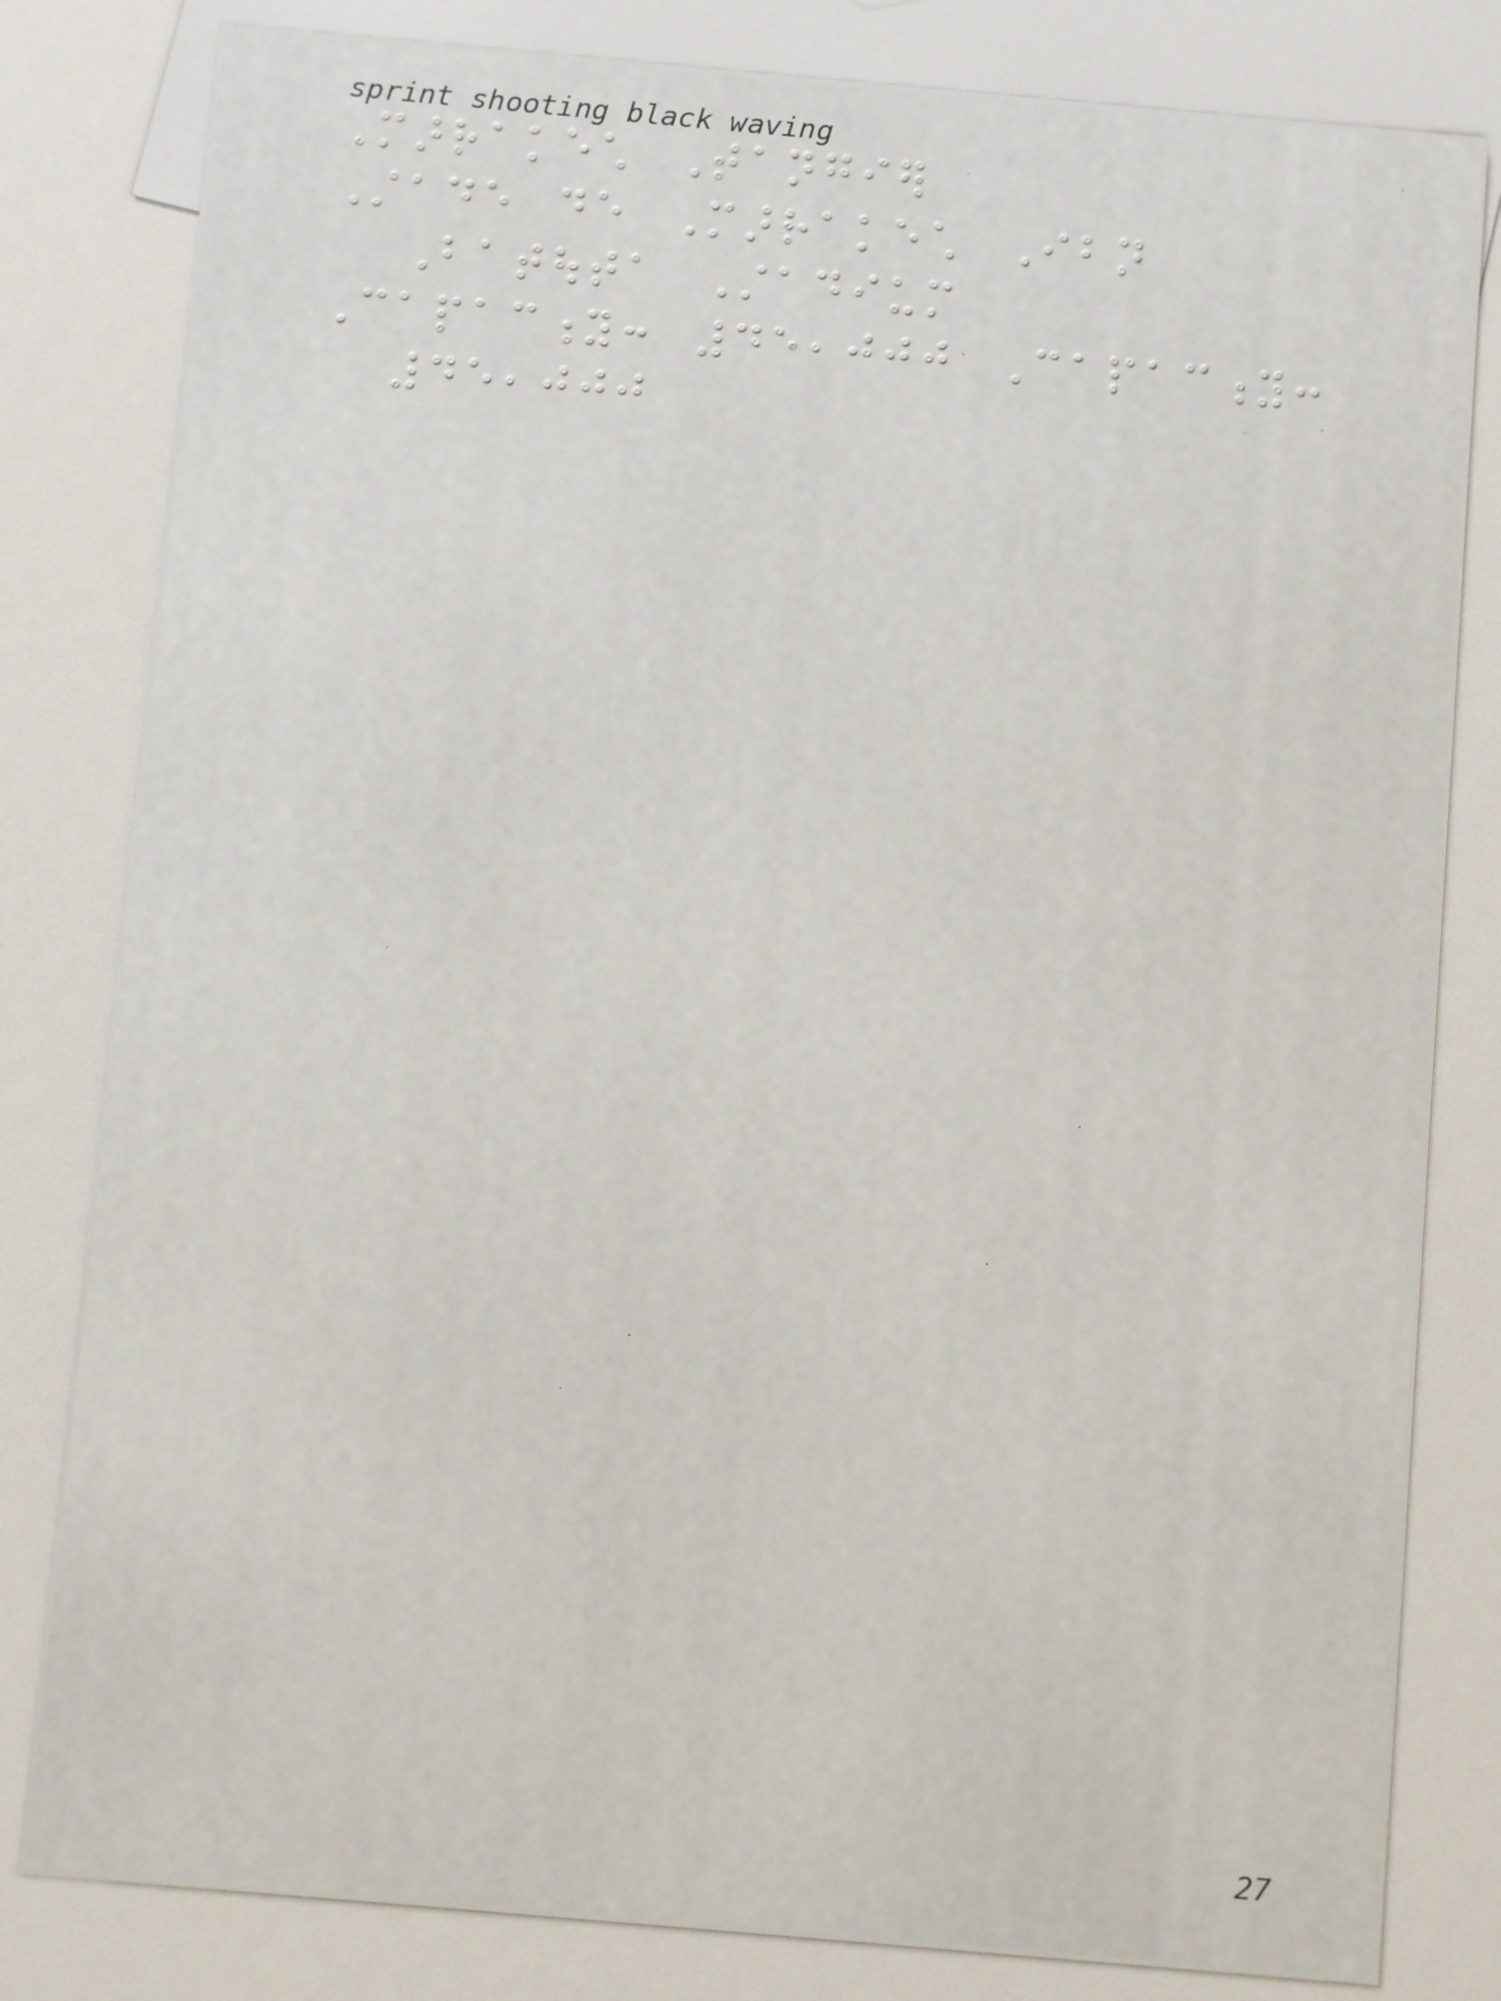Marrakech Tangier
Stade de Marrakech Ibn
Batouta Stadium
Capacity: 45,000 Capacity:
45,000
